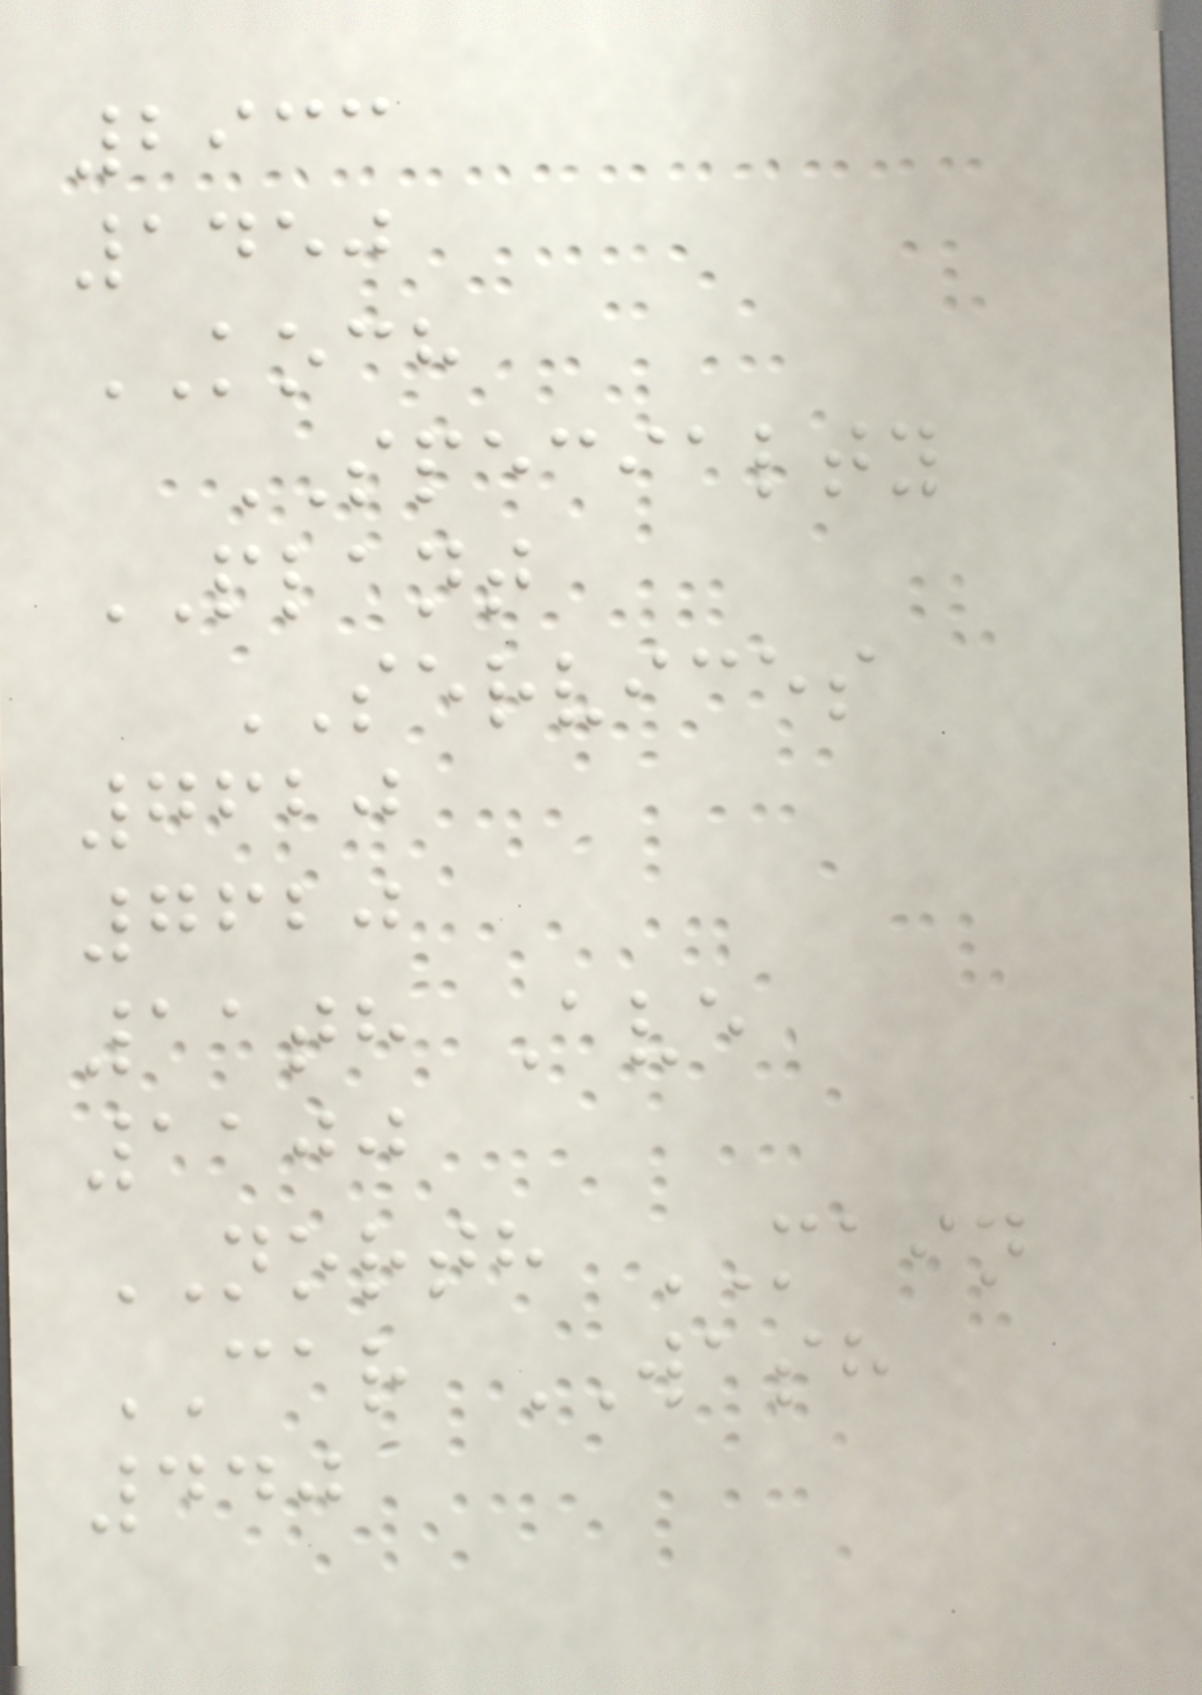2933
1450
KOCH
SPECIALTY
PLANT
SERVICES
7620
7620
11th Ave
1100
NORTH MAIN
CAR WASH
440
